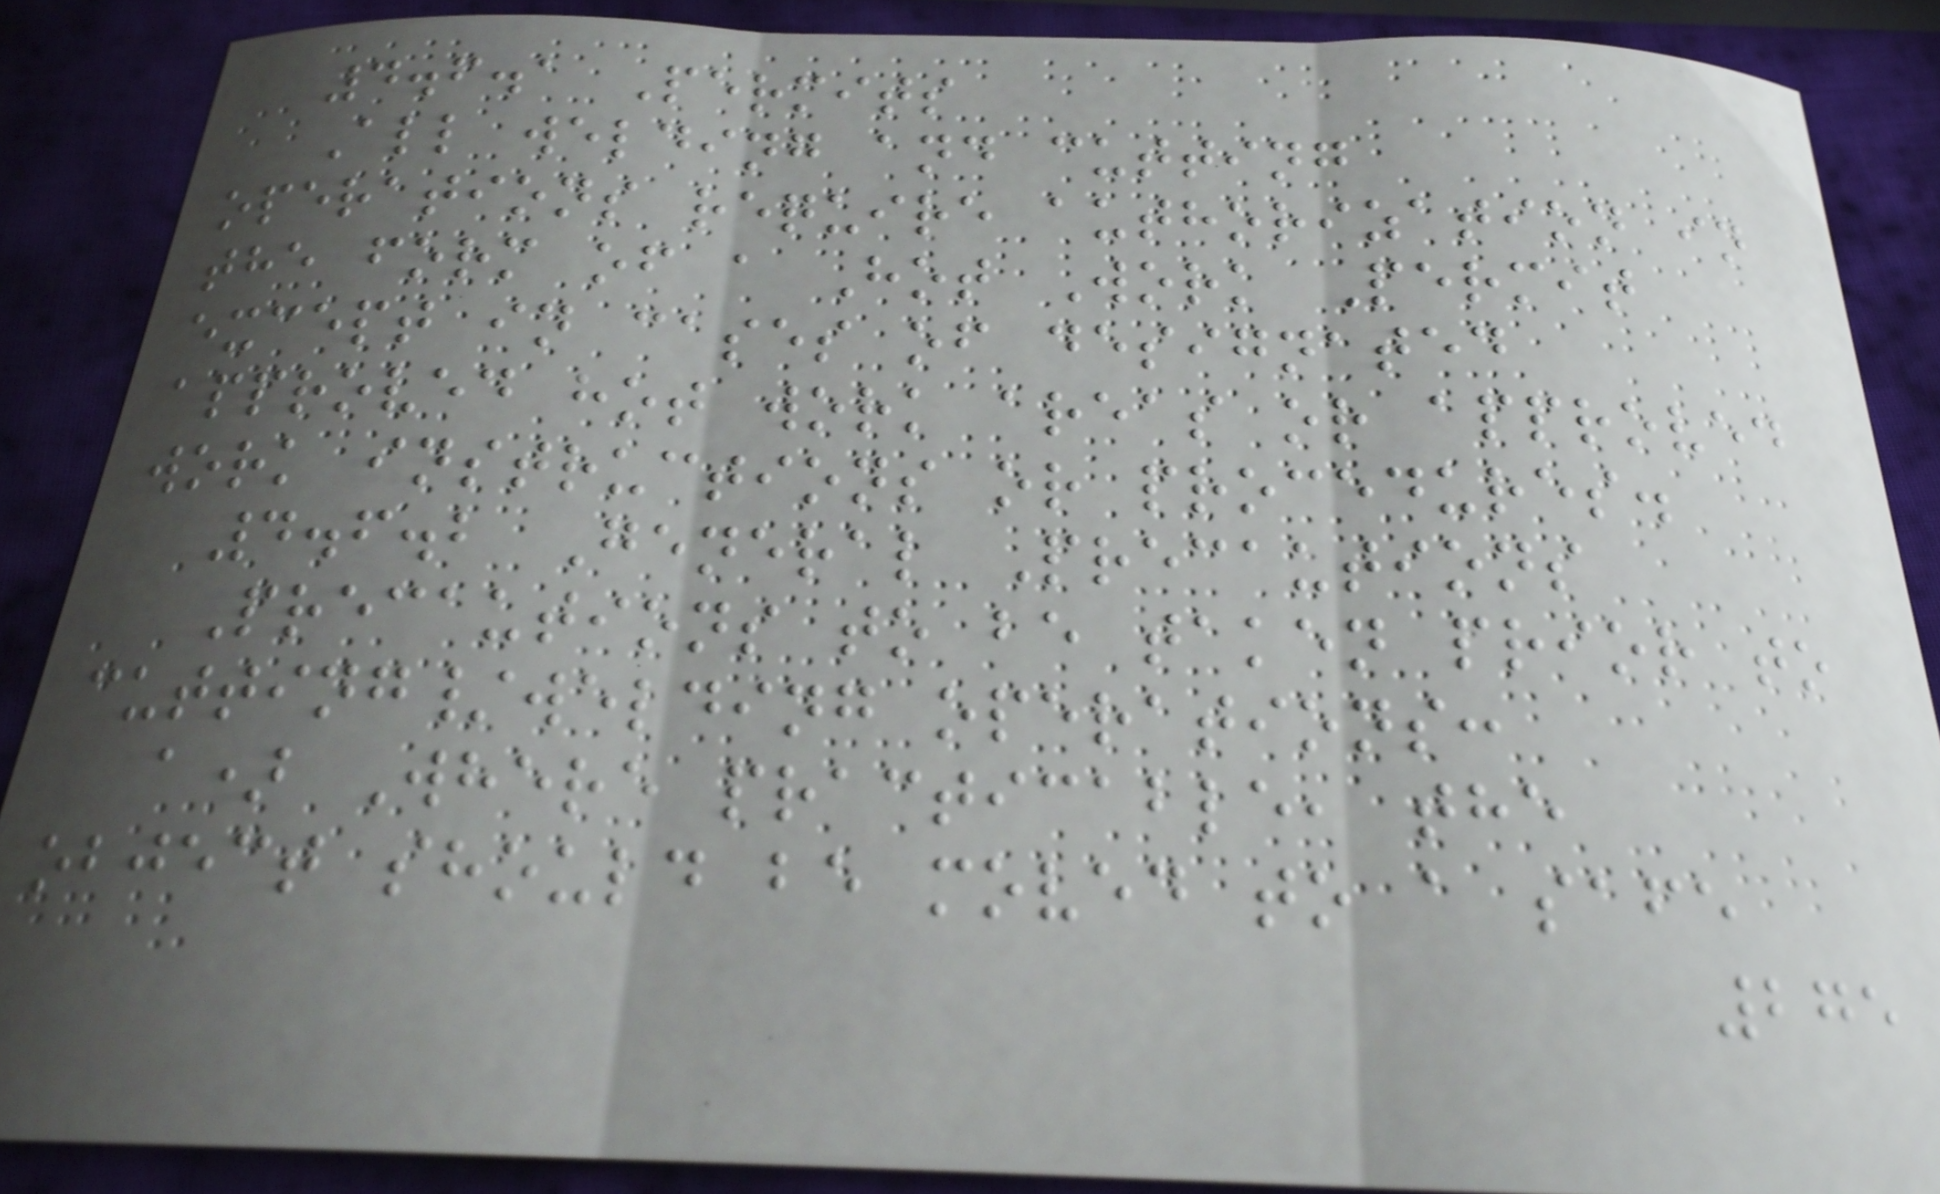4.6.1 Permits
All welding and cutting
operations require authorization in
the form of a Hot Work Permit
except in cases of designated
approved hot work areas or approved
work instructions or procedures.
4.6.2 General Precautions
Precautions to be taken prior to
cutting/welding operations:
a) Where practicable, the
object should be moved to a safe
275
